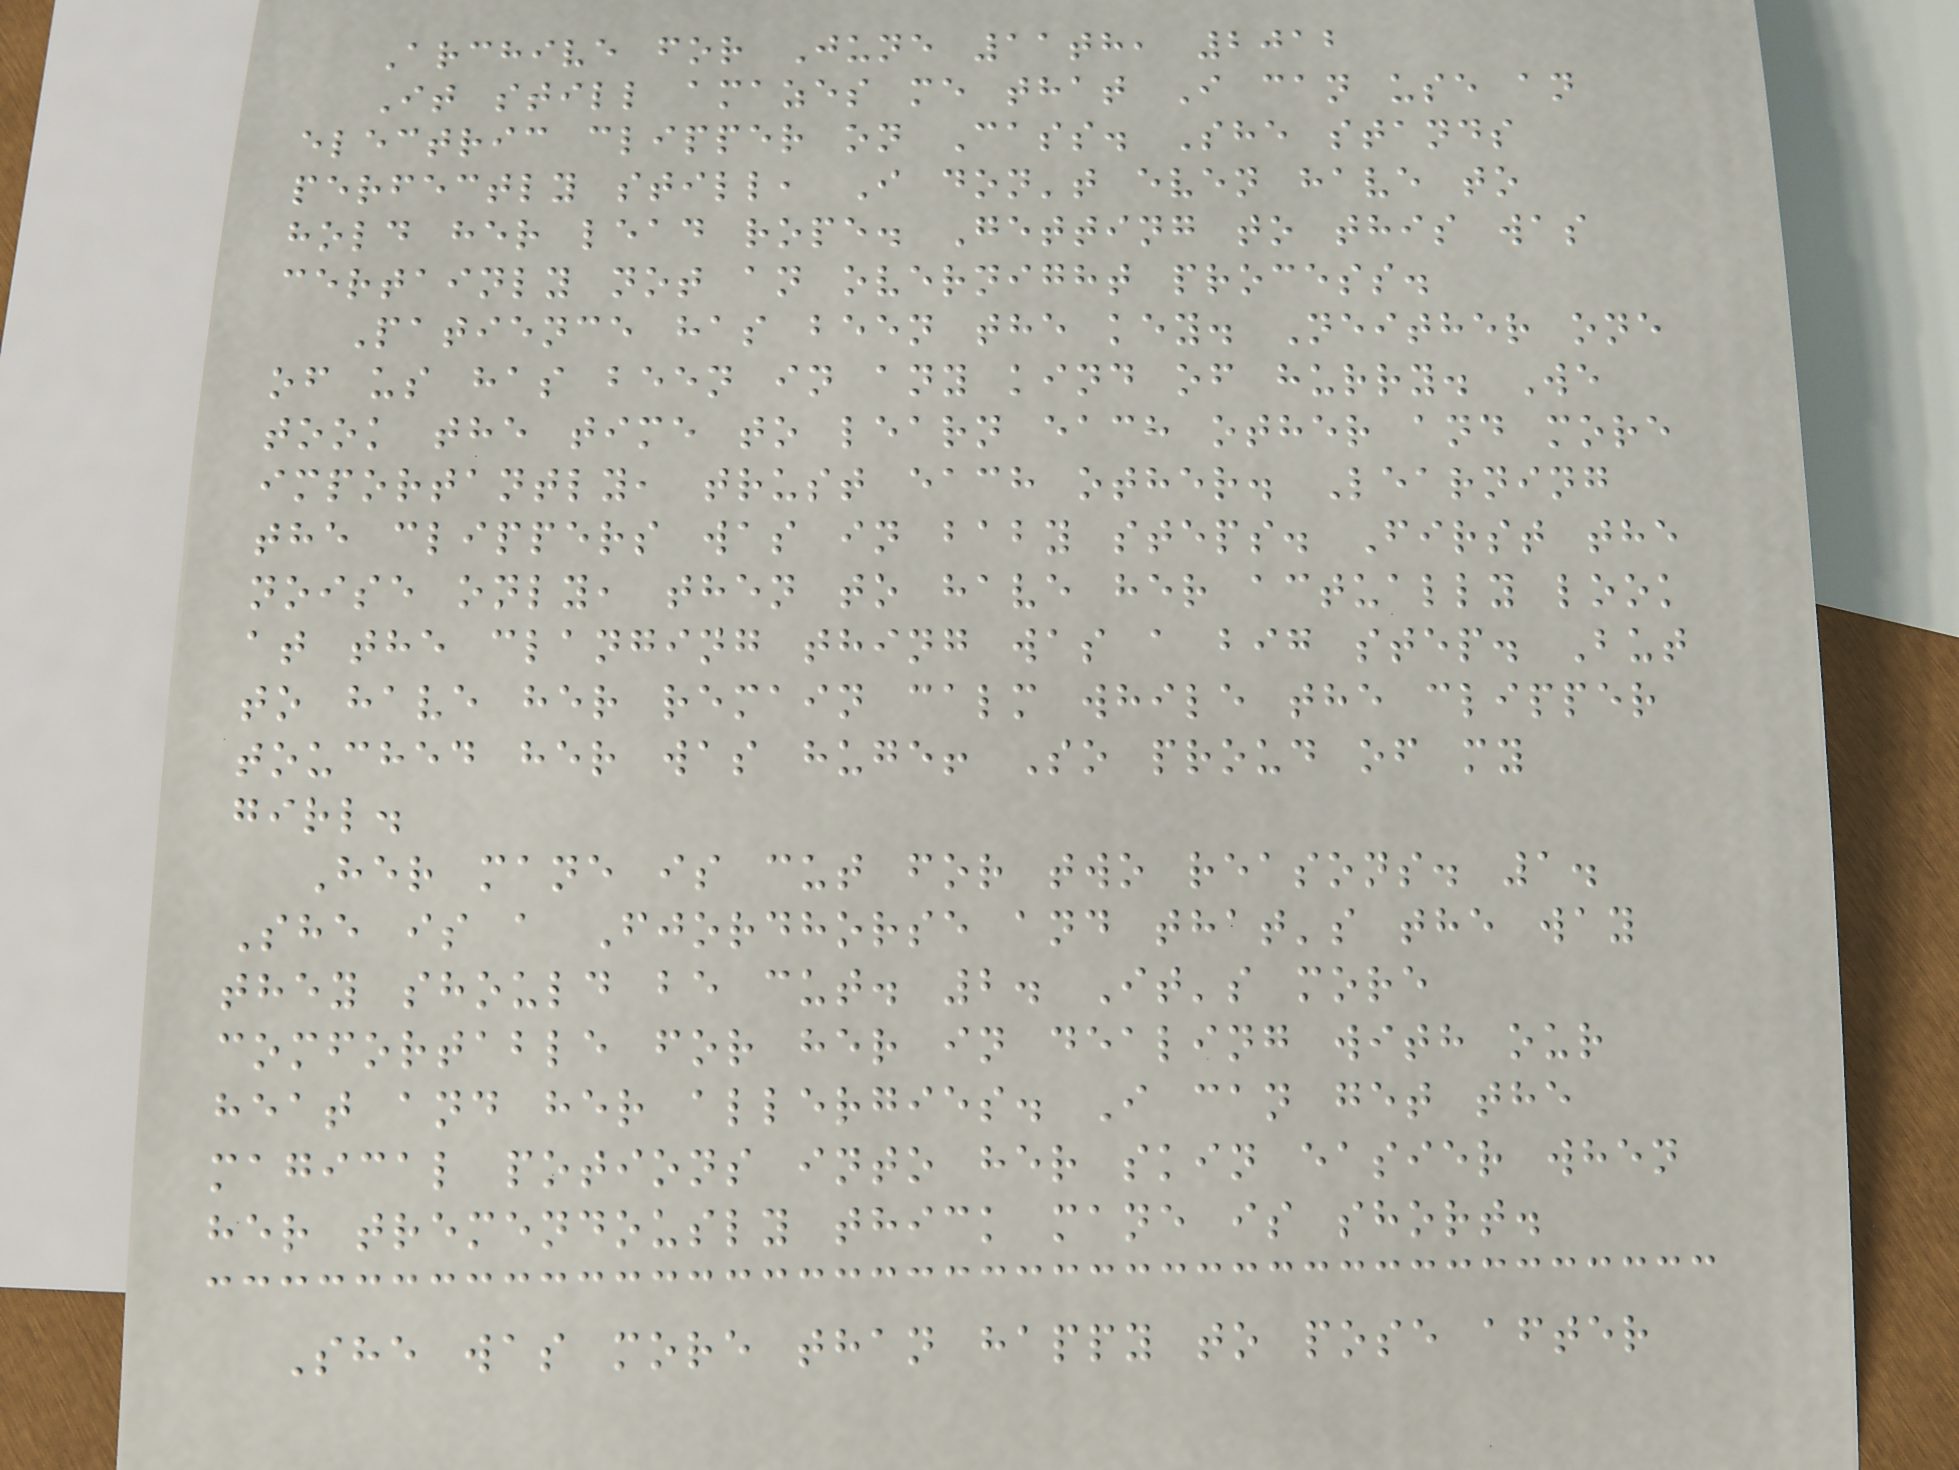Archive for June 11th, 2012
It still amazes me that I can use an
electric clipper on Cass. She stands
perfectly still, I don't even have to
hold her lead rope. Getting to this was
certainly not an overnight process.
Patience has been the key. Neither one
of us has been in any kind of hurry. We
took the time to learn each other and more
importantly, trust each other. Learning
the clippers was in baby steps. First the
noise only, then to have her actually look
at the clanging thing was a big step. But
to have her remain calm while the clipper
touched her was huge! So proud of my
girl.
Her mane is cut for two reasons. 1.
She is a Fjordhorse and that's the way
they should be cut. 2. It's more
comfortable for her in dealing with our
heat and her allergies. I can get the
magical potions into her skin easier when
her tremendously thick mane is short.
She was more than happy to pose after
